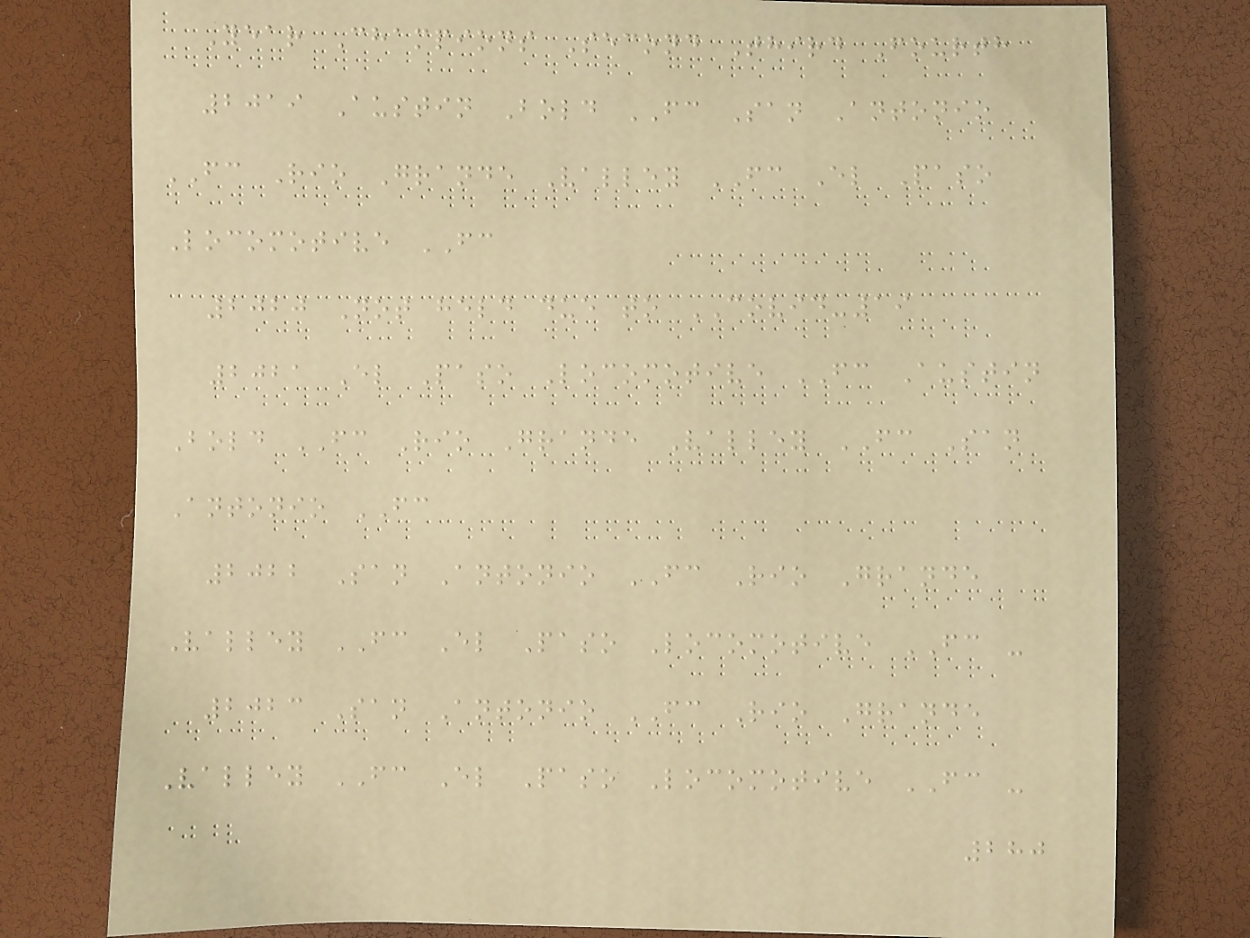Year Champions Second Third Fourth
2019 Austin Bold FC San Antonio
FC Rio Grande Valley FC El Paso
Locomotive FC
2020 Not held due to COVID-19
2021 El Paso Locomotive FC Austin
Bold FC Rio Grande Valley FC San
Antonio FC
2022 San Antonio FC Rio Grande
Valley FC El Paso Locomotive FC -
2023 San Antonio FC Rio Grande
Valley FC El Paso Locomotive FC -
280
